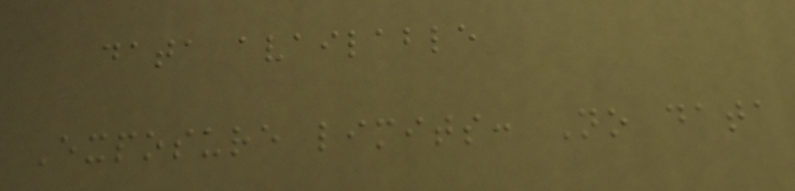data available
Exposure limits: No data
